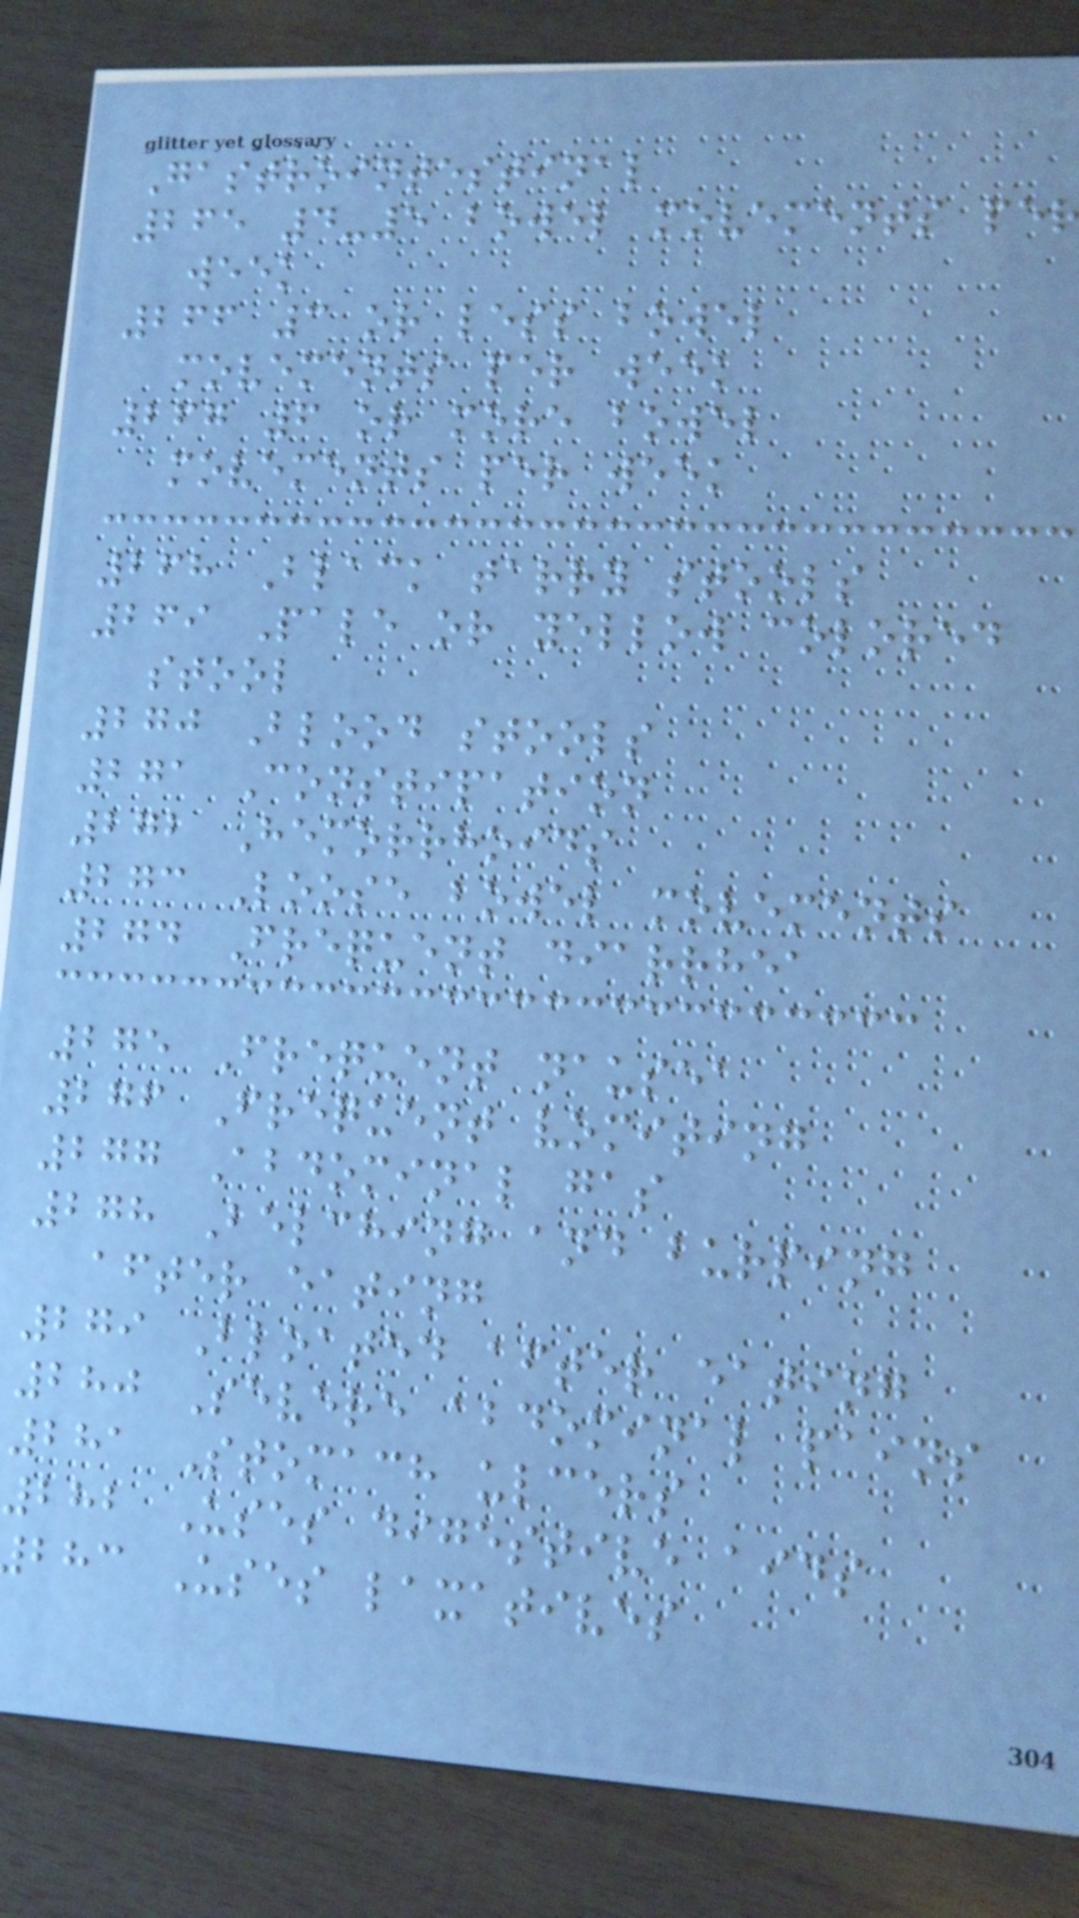Gastrointestinal
265 4-5 bowel movements per
week
266 3 or less bowel
movements per week
267 6 or more bowel
movements per week
268 Black tarry stools
269 Pale or yellow colored
stool
270 Blood stools
271 Constipation
272 Hemorrhoids
273 Loose bowel movements
274 Frequent diarrhea
275 Frequent nausea
276 Frequent vomiting
277 Abdominal gas
278 Belching and burping
after eating
279 Bloated after eating
280 Severe abdominal pains
281 Stomach ulcers
282 Uses digestive aids
bhc Uses laxatives
